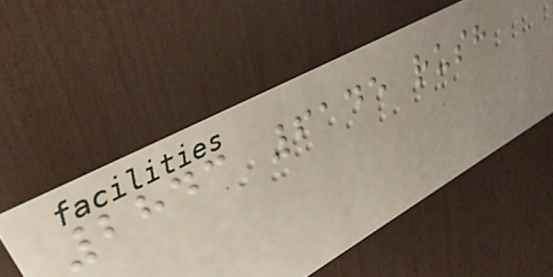2843 6145 rush
